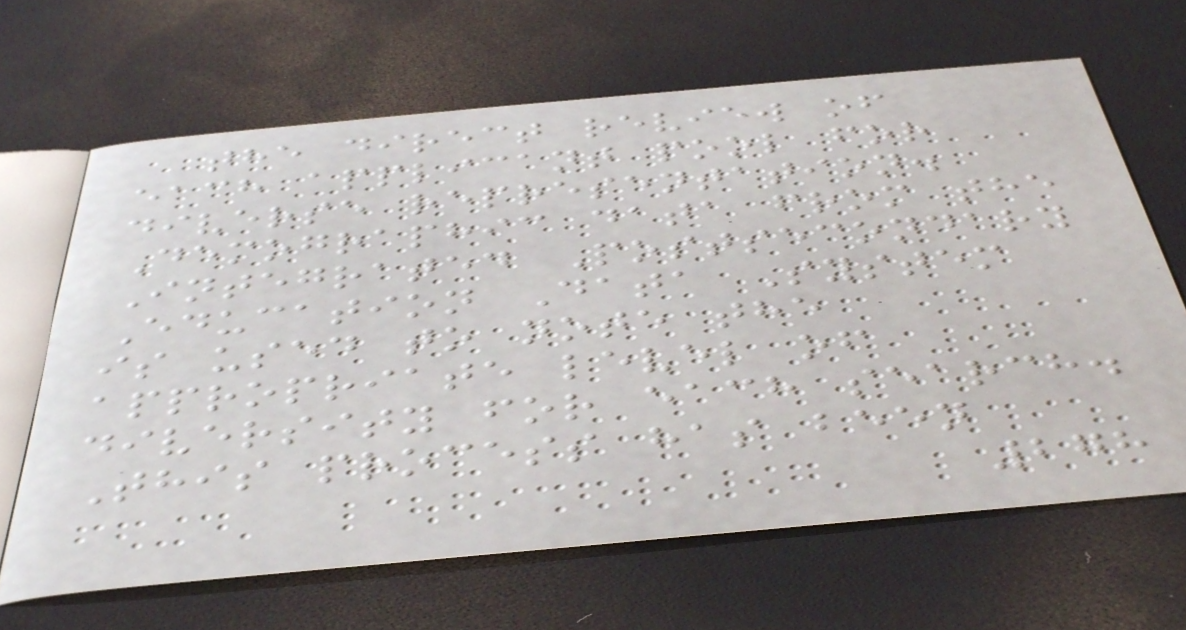the direct review of
each applicant pool for
diverse representation.
Demographic data from the
Integrated Postsecondary
Education Data System
is used to note the
appropriate level of
diversity for each search.
This process has been
278
